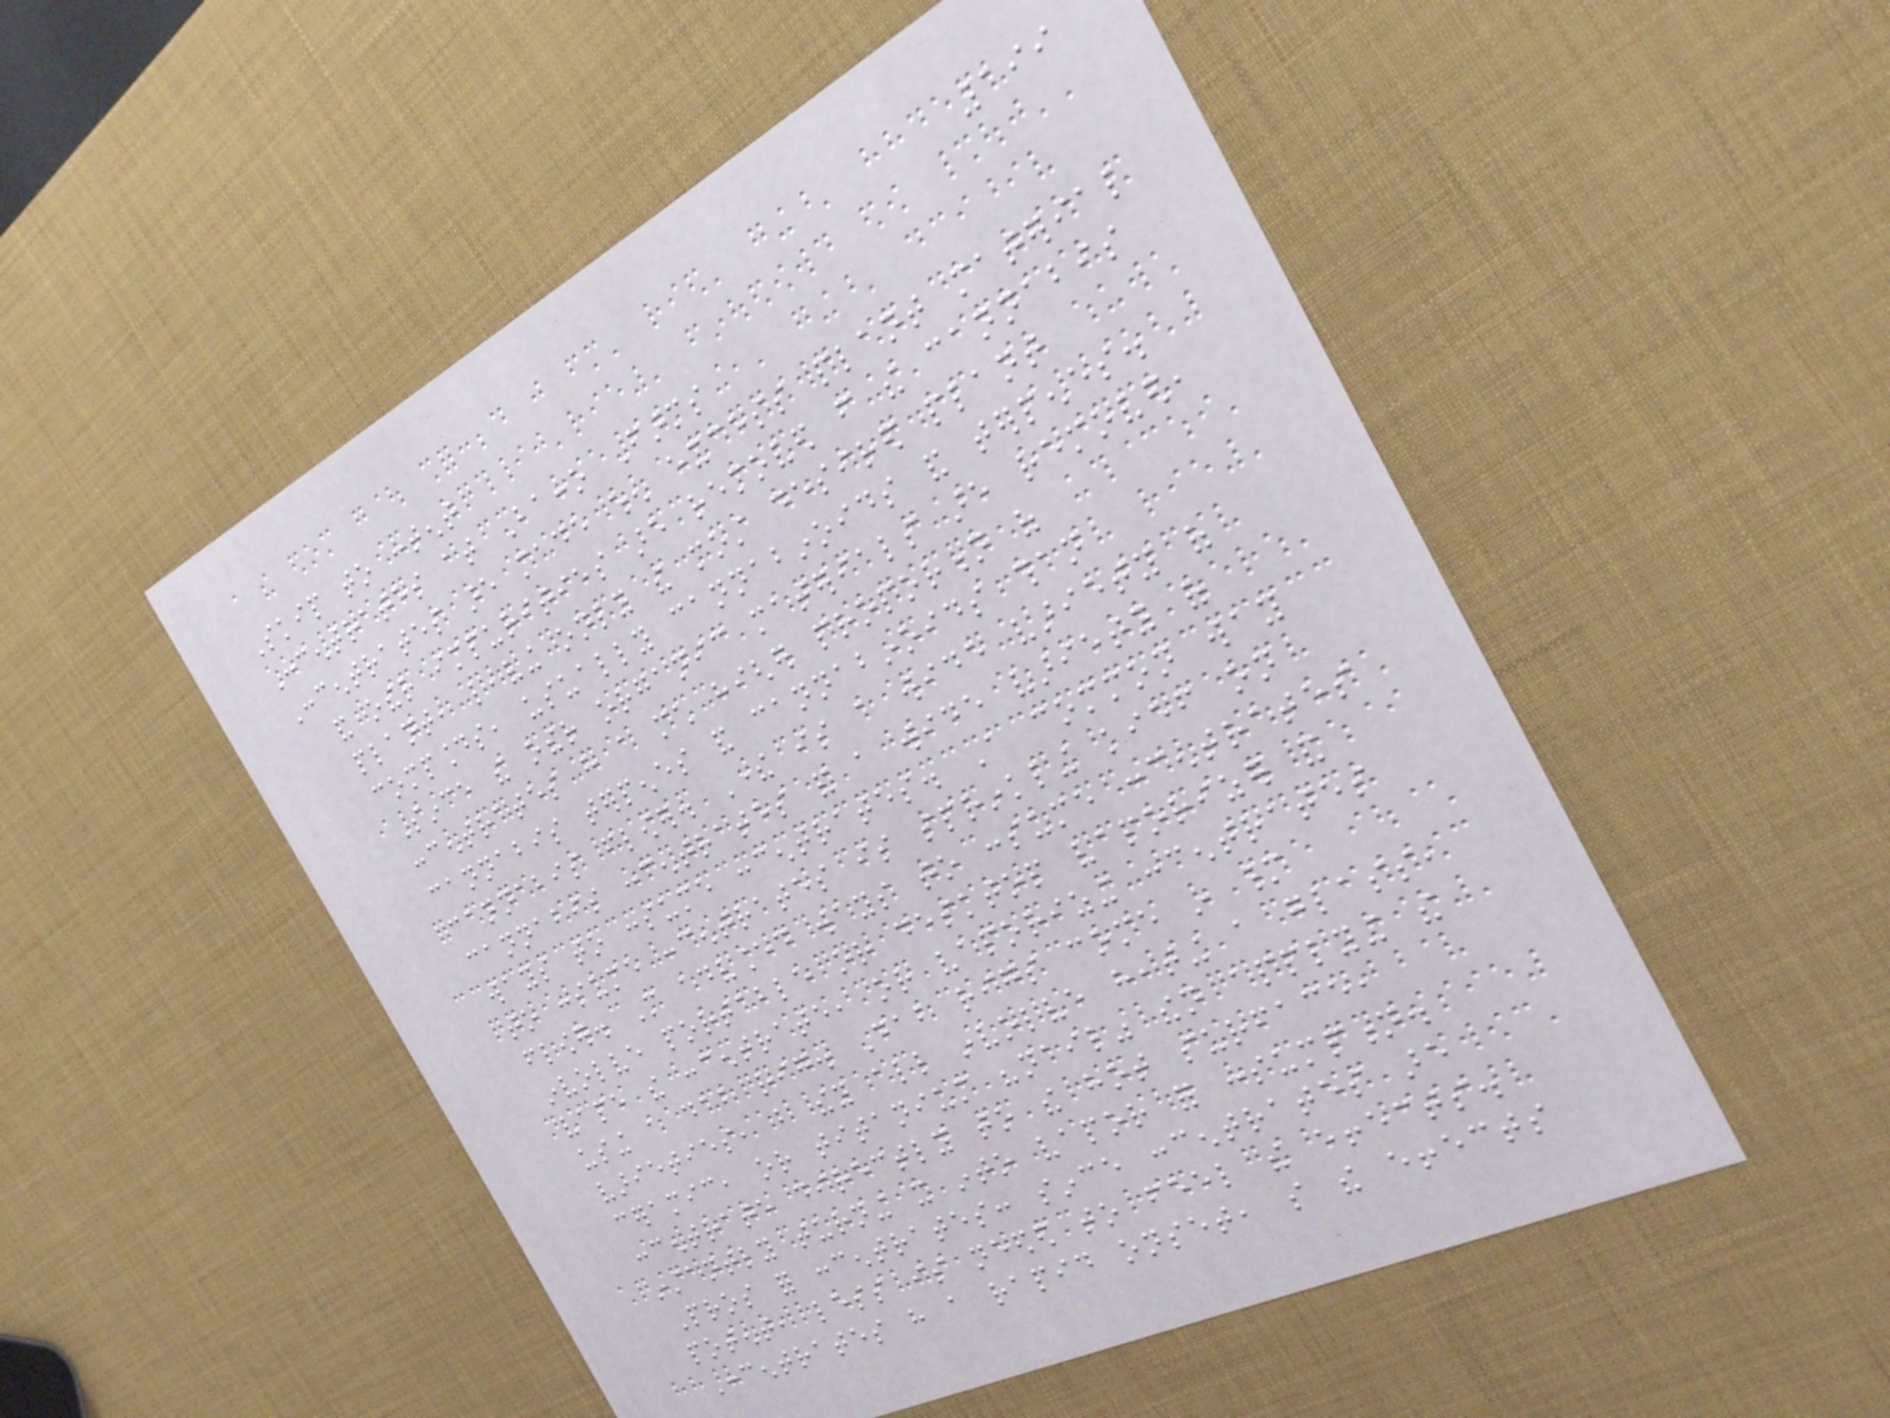199
Skip to content
Concentrates at Bacco Farms
Concentrates are made when excess plant material
and other impurities are removed from the cannabis
plant, leaving only the most desired plant
compounds, usually cannabinoids and terpenes.
Since the other organic materials are removed,
concentrates have a much higher proportion of
cannabis terpenes and cannabinoids than
cannabis flower. There is a wide variety of
cannabis concentrates and a wide variety of
ways to consume concentrates. A common way
to consume concentrates is sprinkling kief on
flower. More advanced ways to consume concentrates
involve portable or desktop vaporizer and
vape the concentrate, or vaporizing concentrates
using a dab rig. Dab rigs come in many
varieties, but they all involve heating a glass,
ceramic, or titanium "nail" then applying the
concentrate directly to the hot surface,
instantly turning it into vapor for consumption.
Pros for concentrates: since concentrates are
potent, less is needed to feel the effects.
Concentrates have a rapid onset, so the effects
